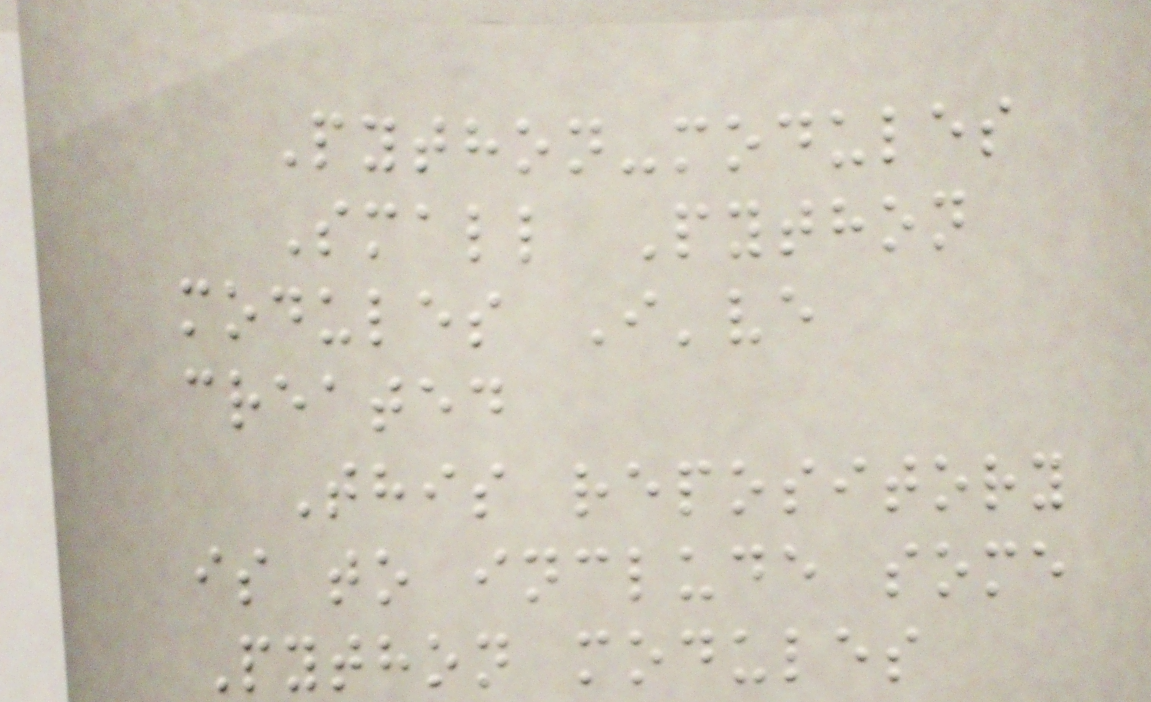Python-modules
Small Python
modules I've
created
This repository
is to include some
Python modules
